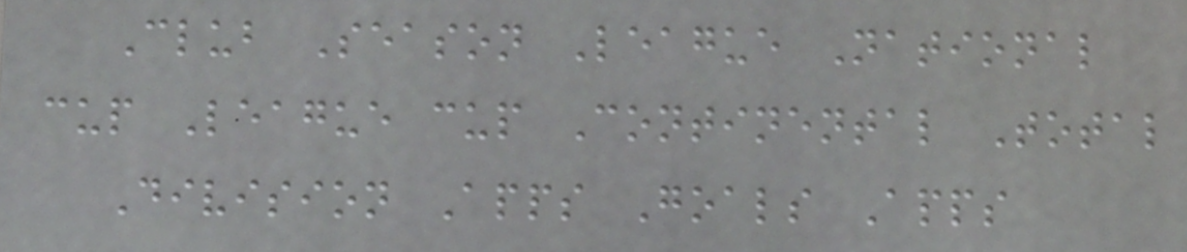Club Season League National
cup League cup Continental Total
Division Apps Goals Apps
